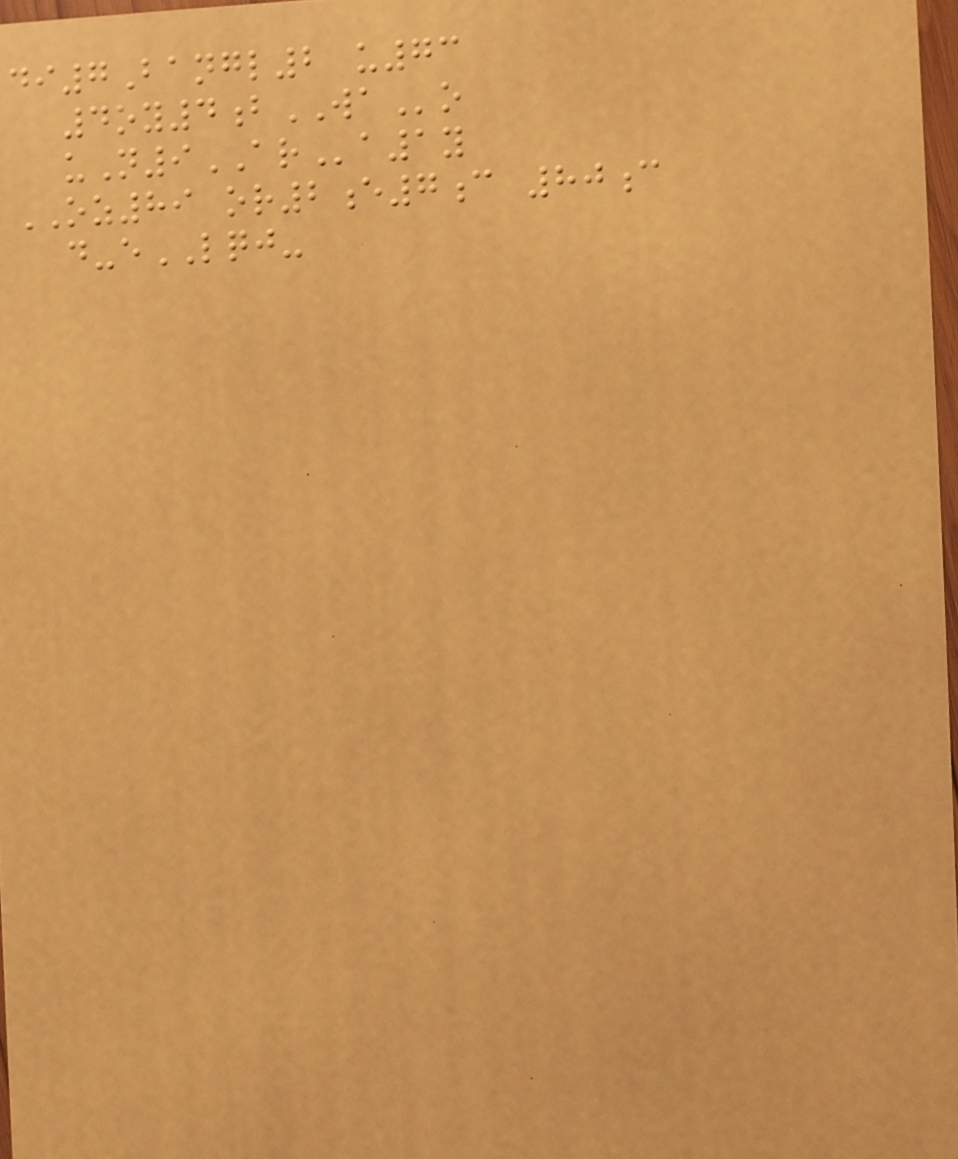di7Bangl2 u73
4oy4bWAo
uN9ARa1y
OZ89 or2e7c 80c
d-eLQJ-
